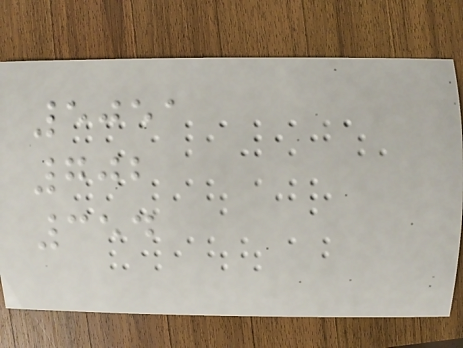5051
702
354
